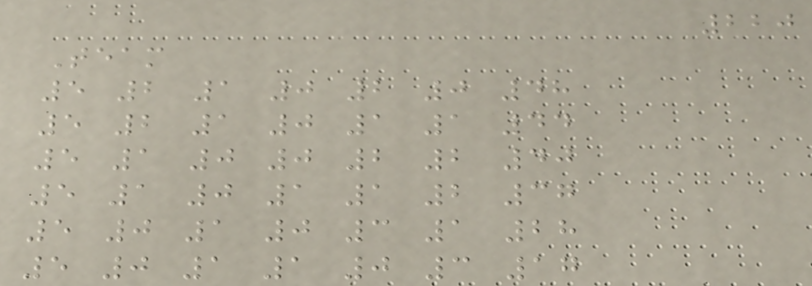220
Team
5 2 1 0 2 0 48
5 2 1 0 1 1 44
5 1 0 0 2 2 40
5 1 0 1 1 2 37
5 0 1 0 3 1 28
5 0 1 1 0 3 17
